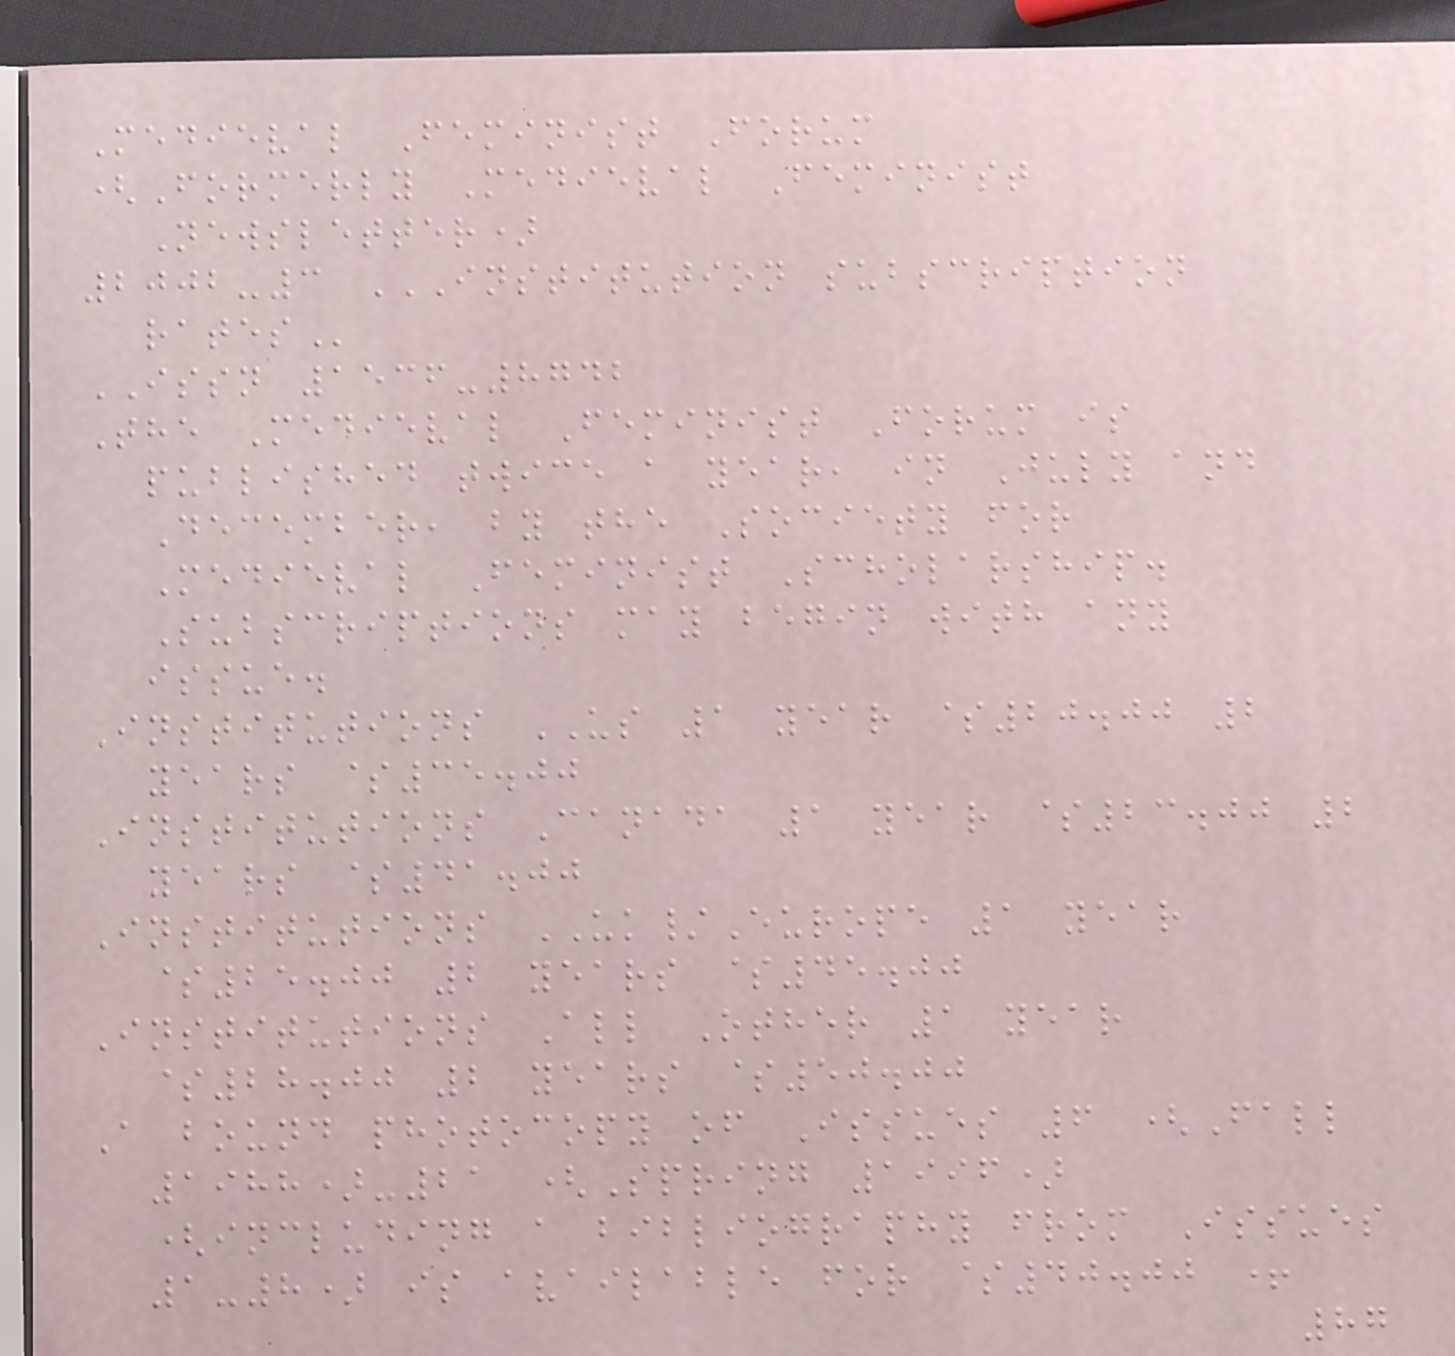Medieval Feminist Forum
(Formerly Medieval Feminist
Newsletter)
2002-3 INSTITUTION SUBSCRIPTION
RATES
ISSN 1536-8742
The Medieval Feminist Forum is
published twice a year, in July and
December, by the Society for
Medieval Feminist Scholarship.
Subscriptions may begin with any
issue.
Institutions US 1 year $20.00 2
years $35.00
Institutions Canada 1 year $23.00 2
years $41.00
Institutions UK/Europe 1 year
$25.00 2 years $45.00
Institutions All Other 1 year
$28.00 2 years $50.00
A bound photocopy of Issues 6 (Fall
1988)-21 (Spring 1996)
(including a bibliography from Issues
1-8) is available for $40.00 +
87
